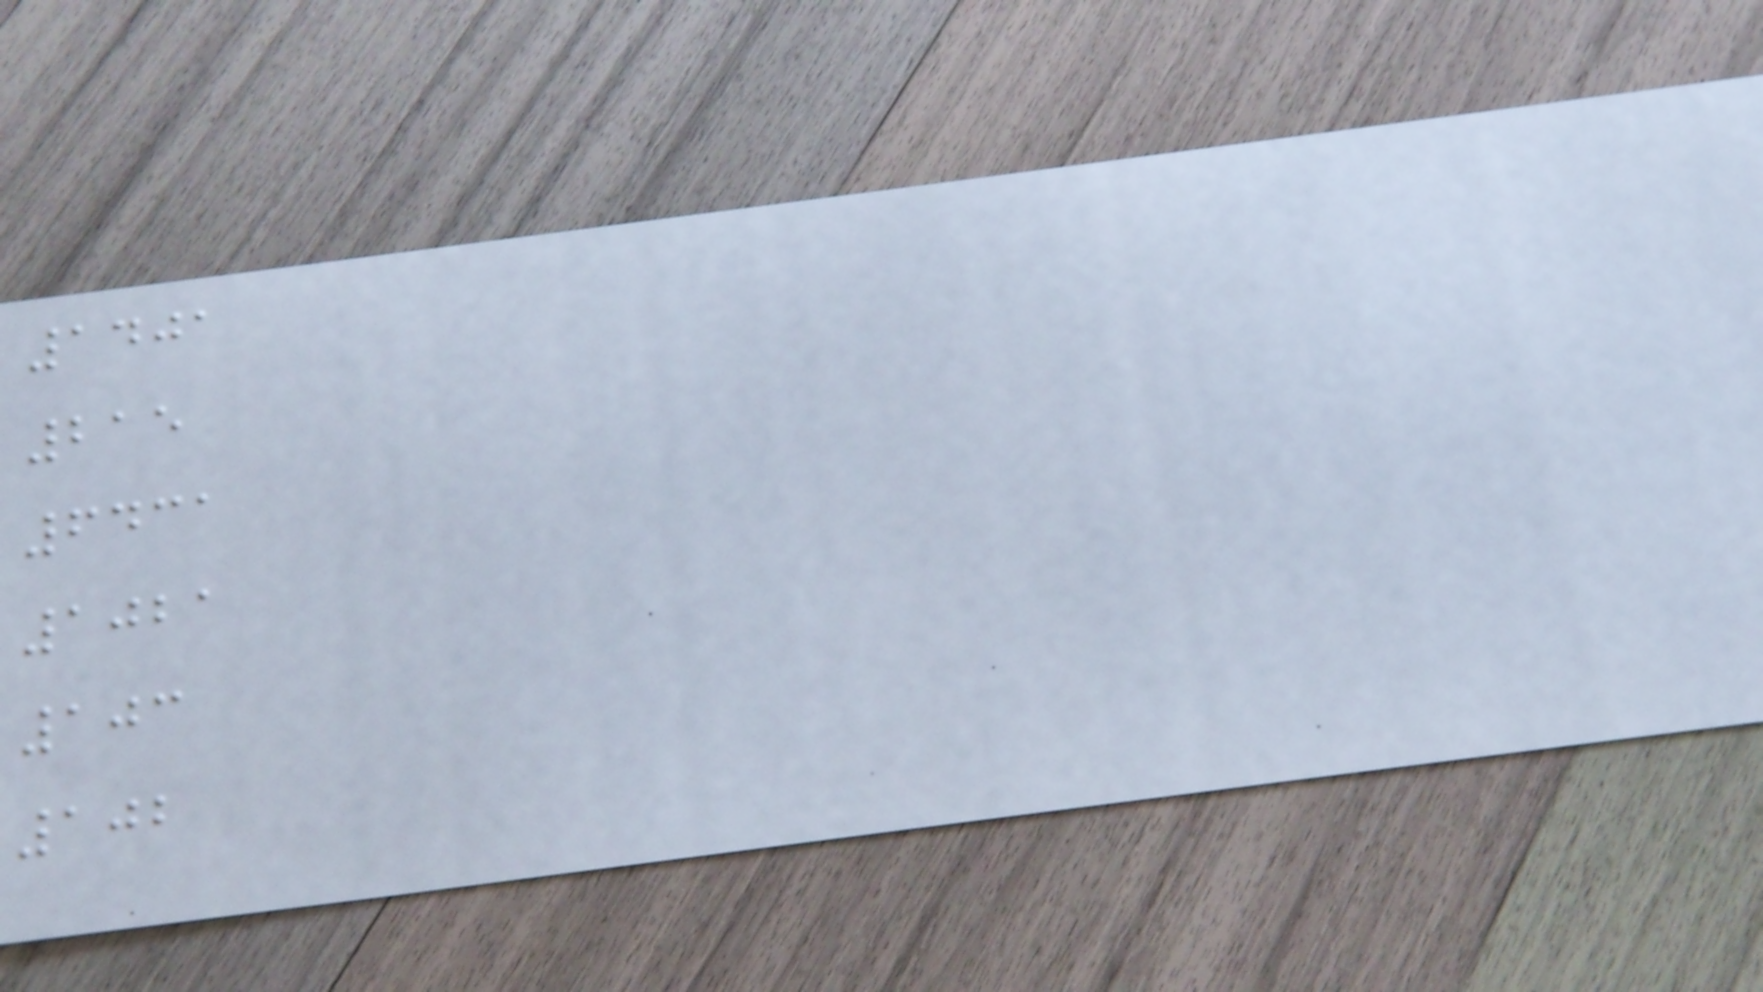1401
215
6431
1021
103
102
